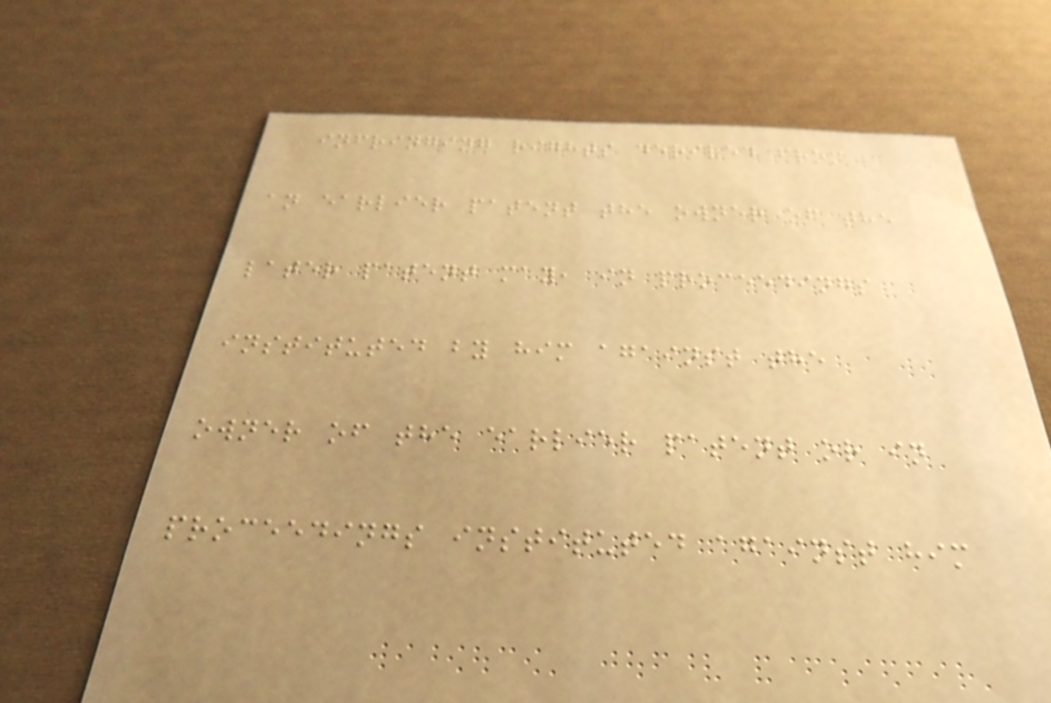infringing rights derived from
an earlier patent the owner of the
later patent may, in proceedings
instituted by him against the
owner of the earlier patent or in
proceedings instituted against him
